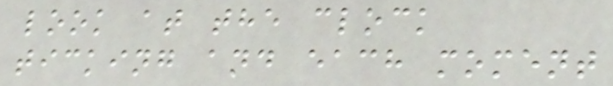look at the clock
ticking and each moment
